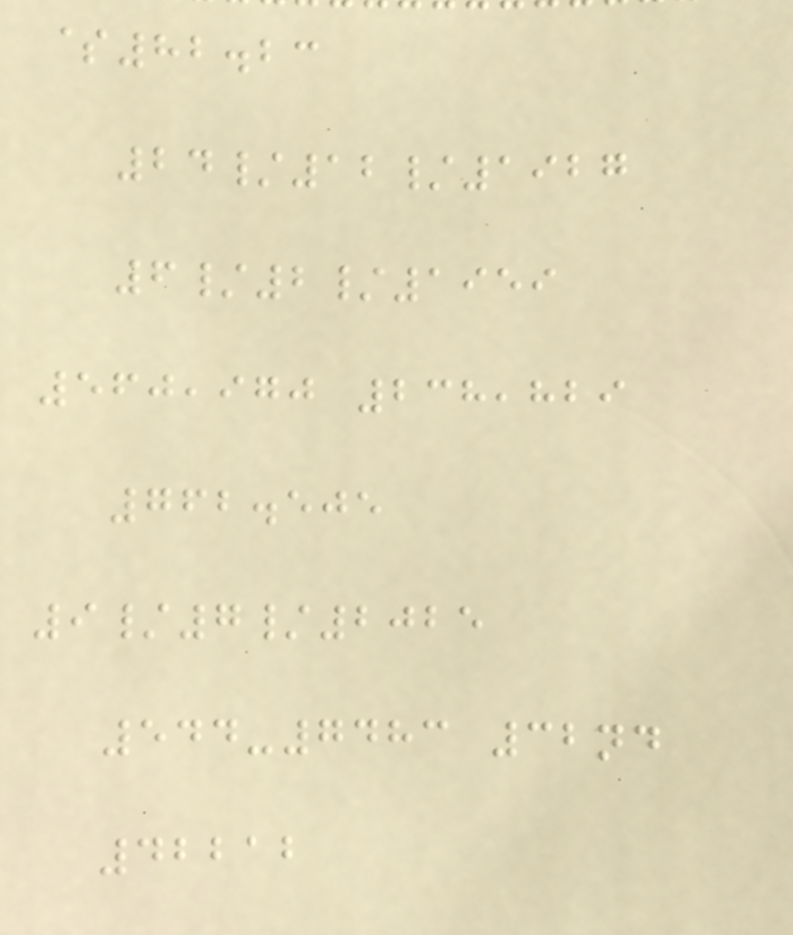$82.23
24/12/1927
6/2/1959
560,970 238,829
762.505
9/7/2025
544-7483 32nd
42212
